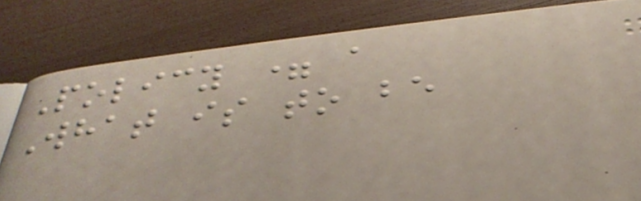Policy = a
What is to be
